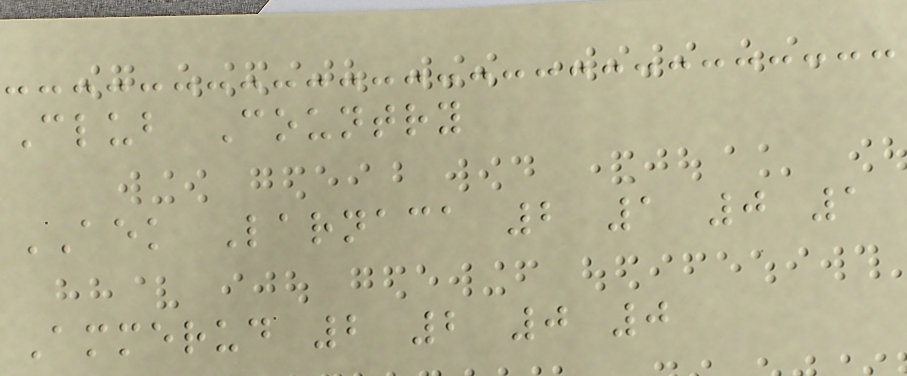Club Country
AEK Larnaca 2 1 0 1
Ammerud 2 2 0 0
